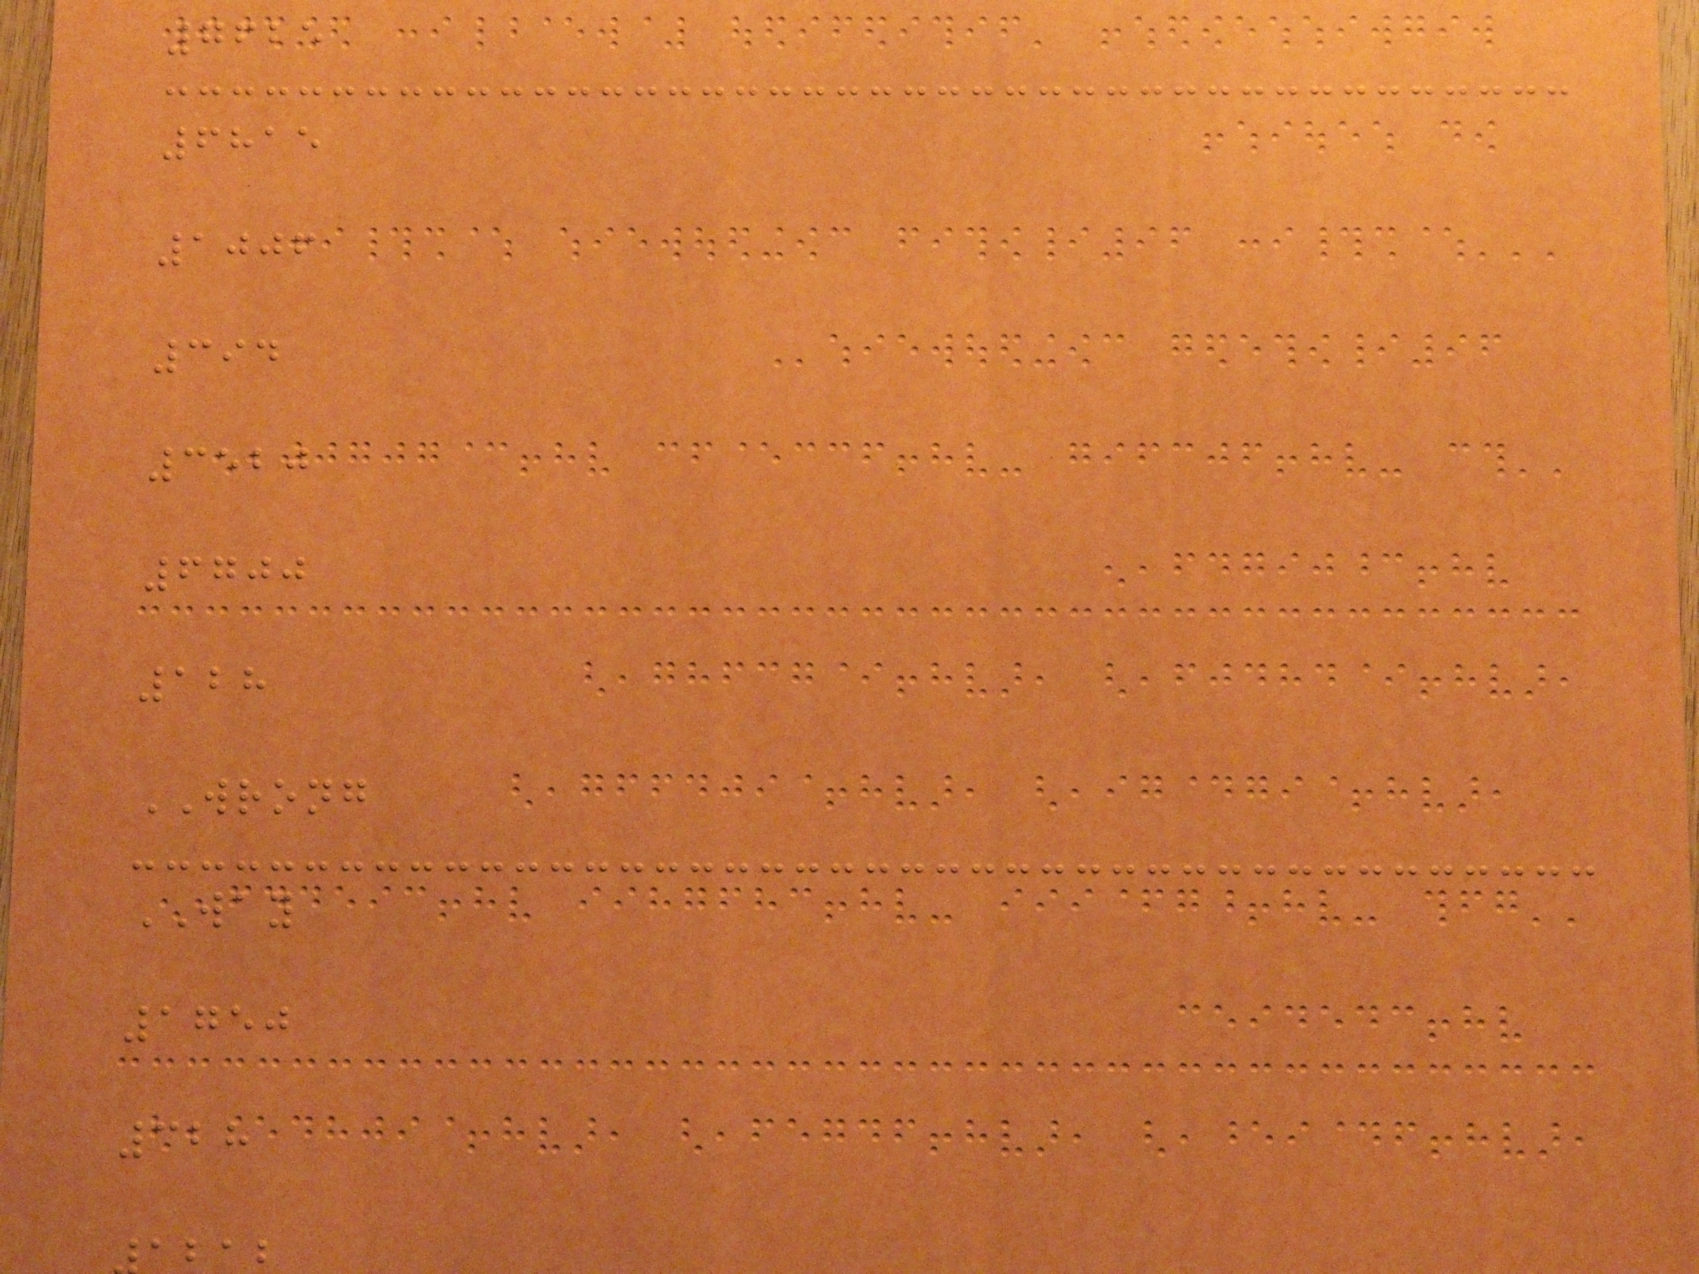7625
6815
1006
394
3520
6700
128
WRONG
WAY
1750
328
